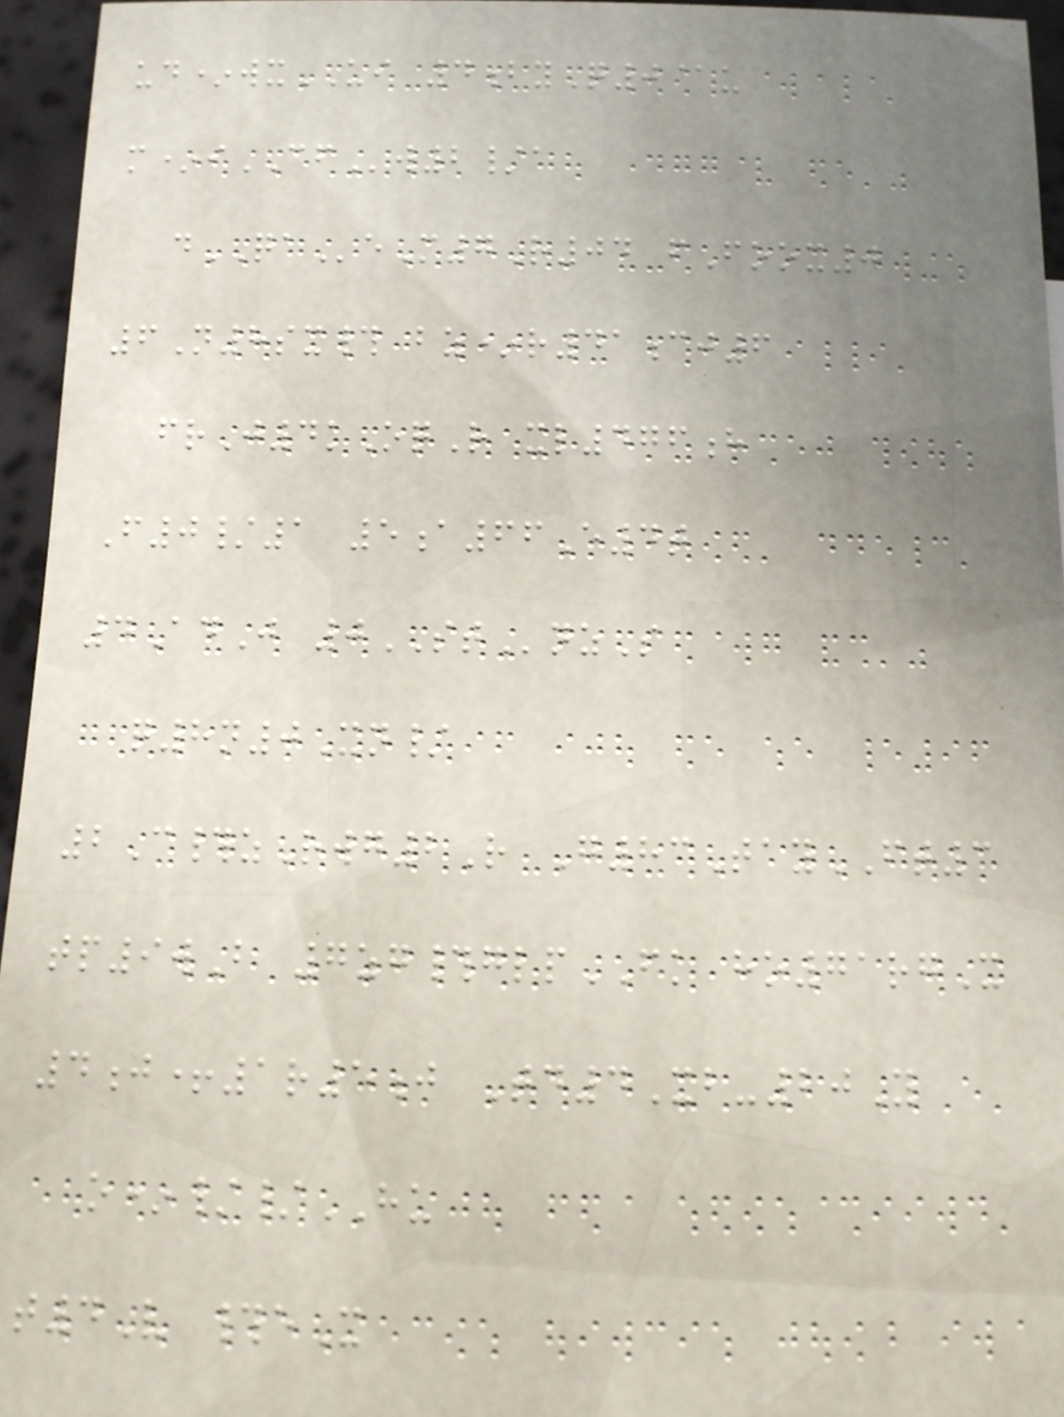ud*wxUI 4byQ0@u
m*iCFw2/a
dQAeM7R04 fFoox0
6N8sx# bz*r41cj6
frJ4kOqR xl476h
F0/1 5a66E4t
4AdJ 0STnzS
q8n0Xn/
2C#zRwg2R G83TayFT3
tp9wB 7zg#glpFK ho71rgX
4j+1r5j Td4Xb-20Y
o*//HU
t4V #eX
